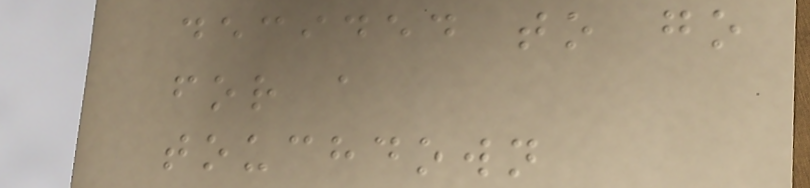decided to go
for a
touchdown
